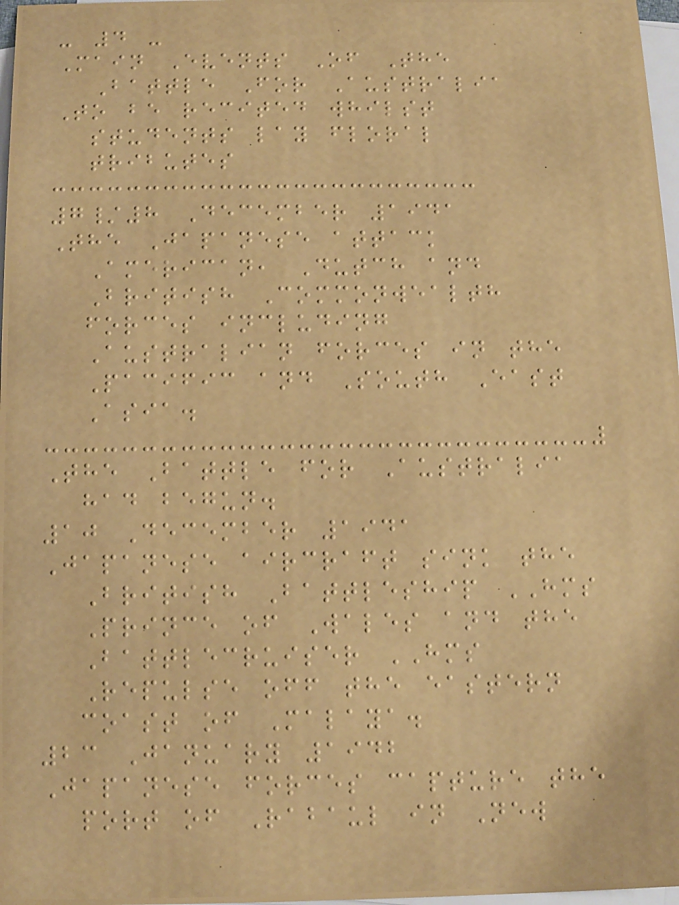- 4 -
Main Events Of The
Battle For Australia
To be recited whilst
students lay floral
tributes
7/8 December 1941
The Japanese attack
American, Dutch and
British Commonwealth
forces including
Australian forces in the
Pacific and South East
Asia.
The Battle for Australia
had begun.
10 December 1941
Japanese aircraft sink the
British Battleship HMS
Prince of Wales and the
Battlecruiser HMS
Repulse off the eastern
coast of Malaya.
23 January 1942
Japanese forces capture the
port of Rabaul in New
